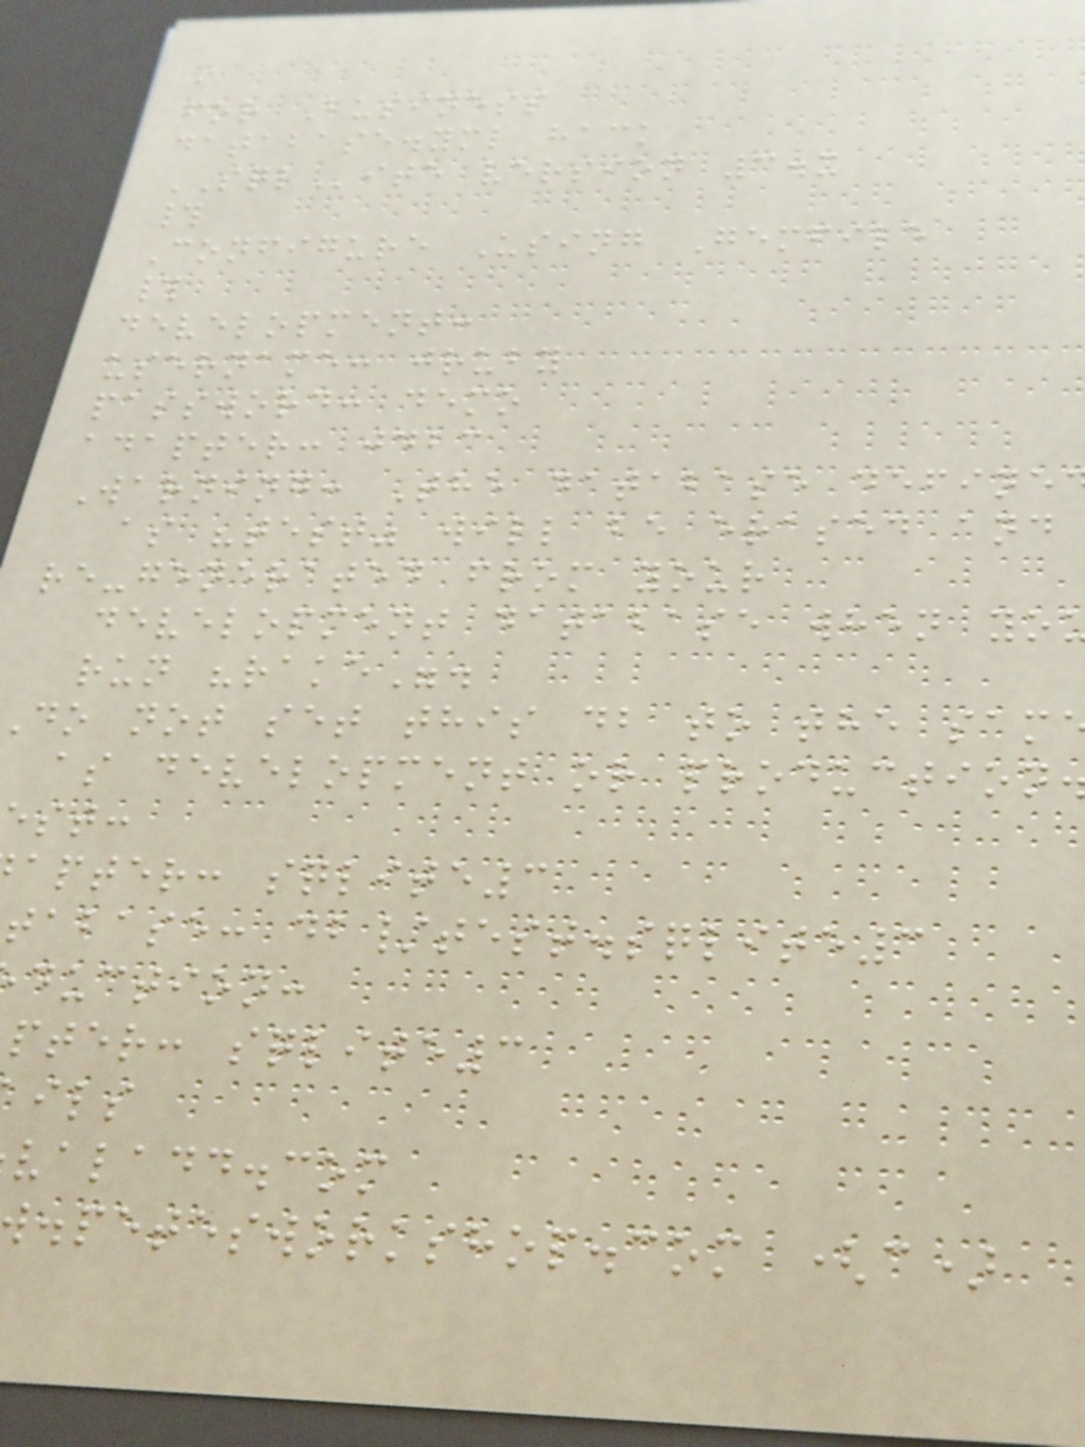i
for Business
database.yml hack
SQLite version 3.x
#
Configure Using Gemfile
#
development:
username: jruby
password: demo
adapter: jdbc
Warning: The database define
as "test" will be erased and
re-generated from your
development database when yo
run "rake".
do not set this db to the sam
as development or production
est:
apter: sqlite3
tabase: db/test.sqlite3
duction:
pter: sqlite3
valadd.com
.petesworkshop.com (c)
